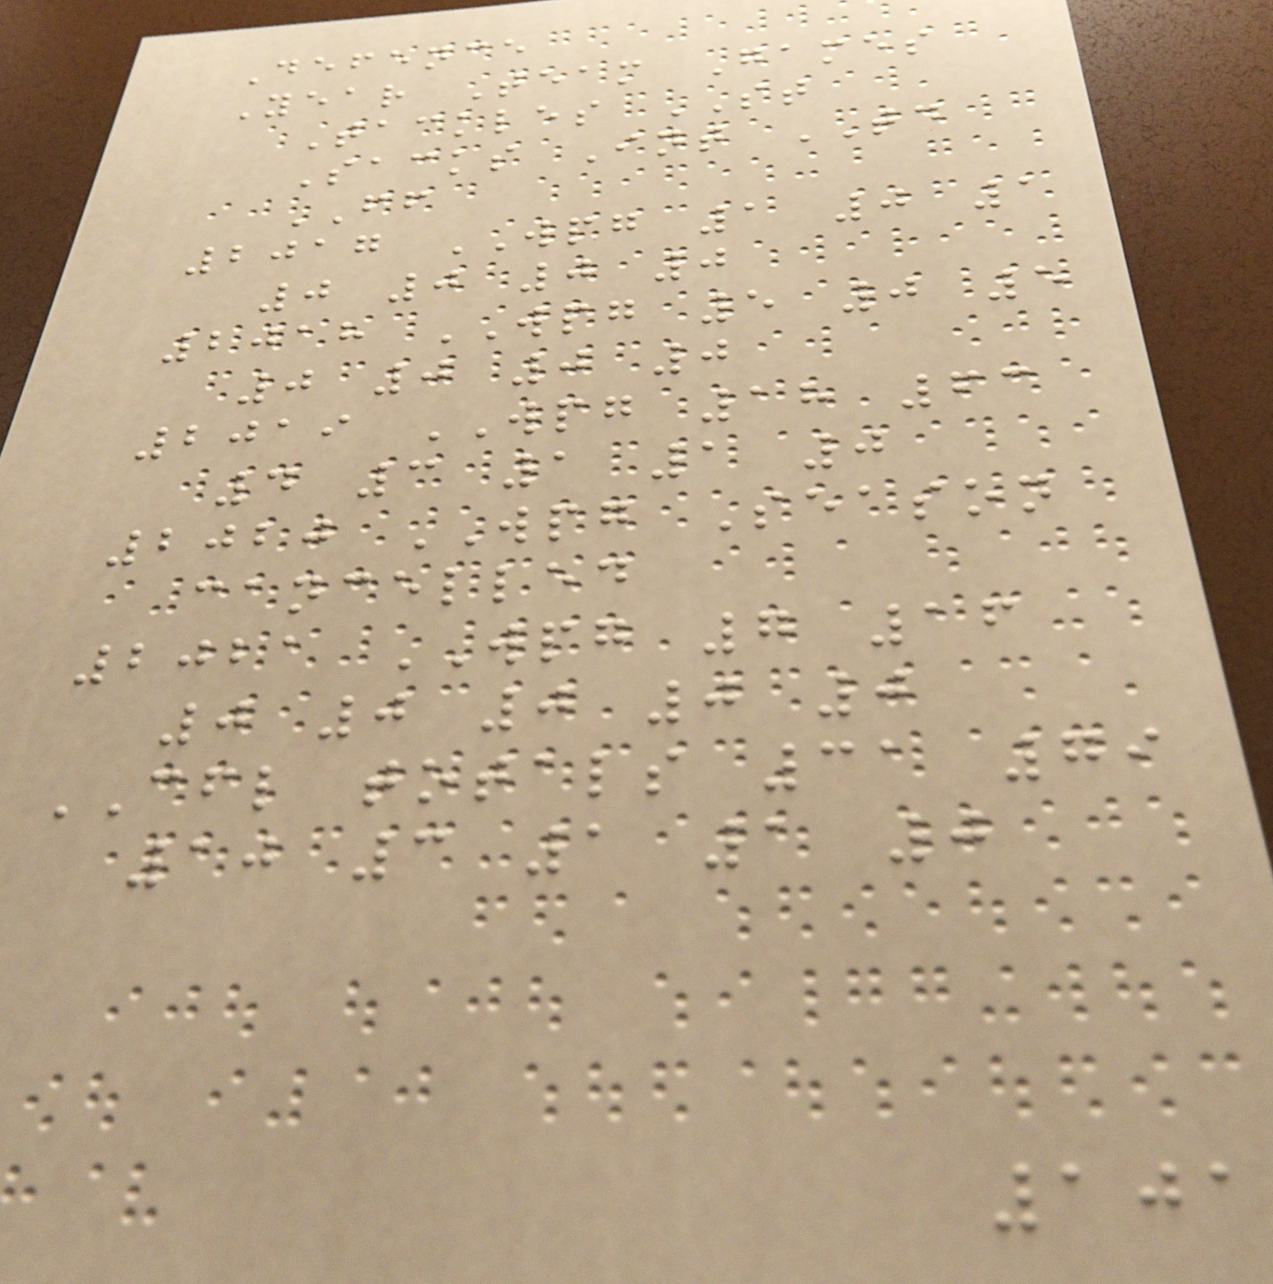Defence
Year Team Games
Tackles ST
Sacks Int TD
FF
2017 WPG 1 0 1
0 0 0 0
2018 WPG 5 0 5
0 0 0 0
2019 WPG 18 63
4 3 1 1 0
2020 WPG Season
cancelled
2021 WPG 7 16
0 0 0 0 0
CFL totals 31 79
10 3 1 1 0
101
